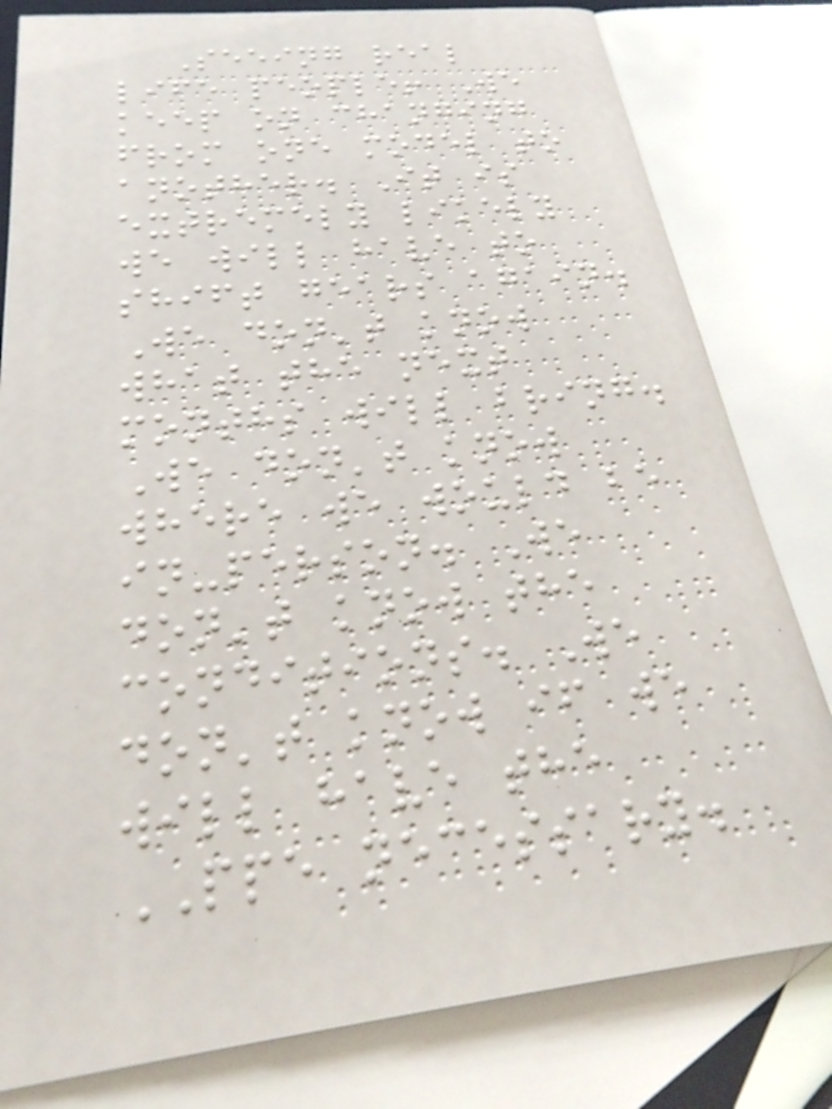Seeing real
life people! We
keep on changing
from one model to
another. It is
extremely likely
we will have to
shift gears again.
We don't know
what the next
months will bring.
We don't know
where we would be
in-person. We
don't know the
conditions. We
don't know if we
will have the
PPE necessary.
